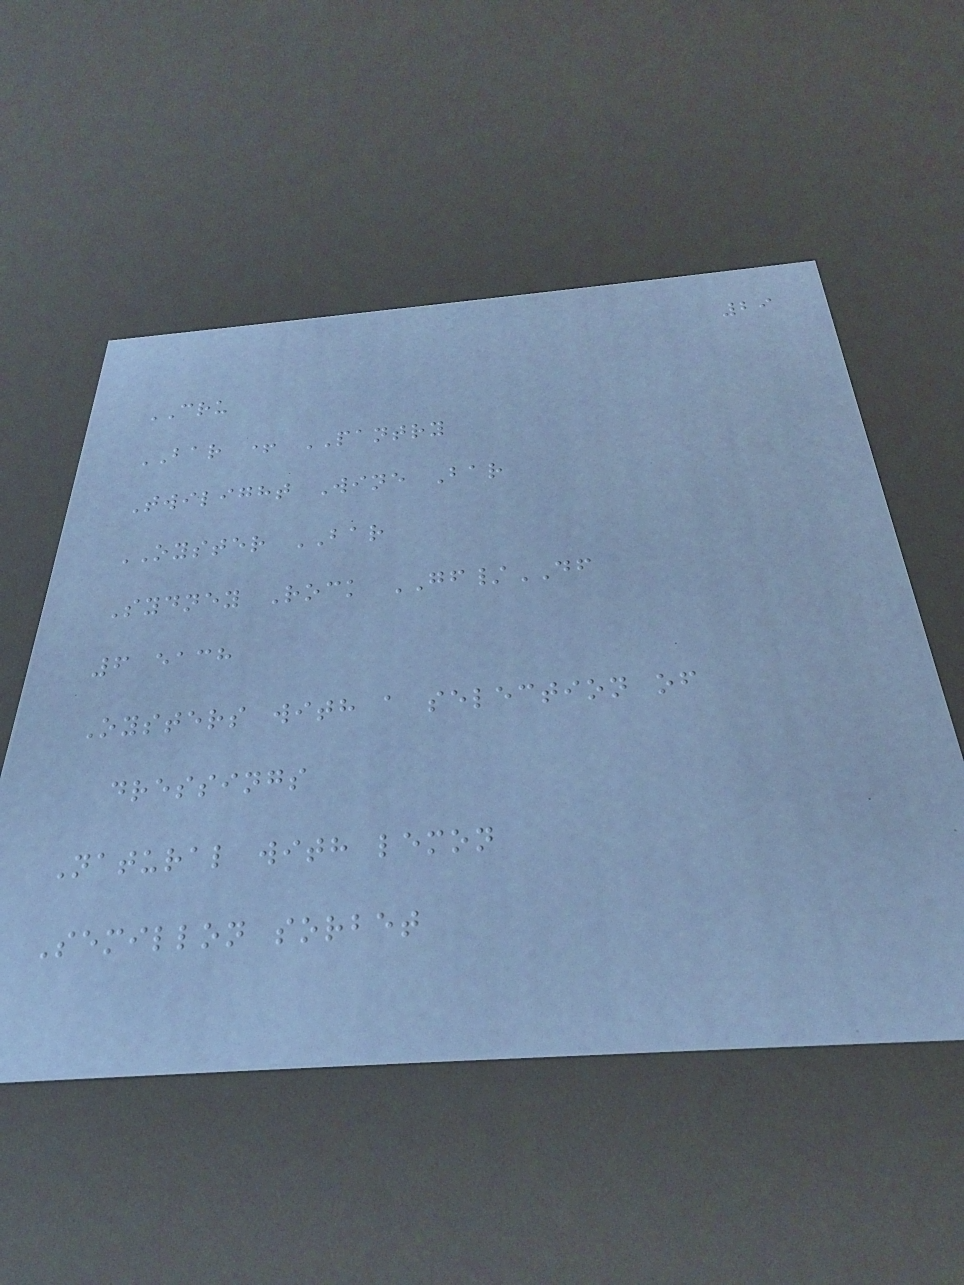29
CRU
BAR + PANTRY
Twilight Wine Bar
OYSTER BAR
Sydney Rock GF/DF
6 each
Oysters with a selection of
dressings
Natural with lemon
Semillon sorbet
